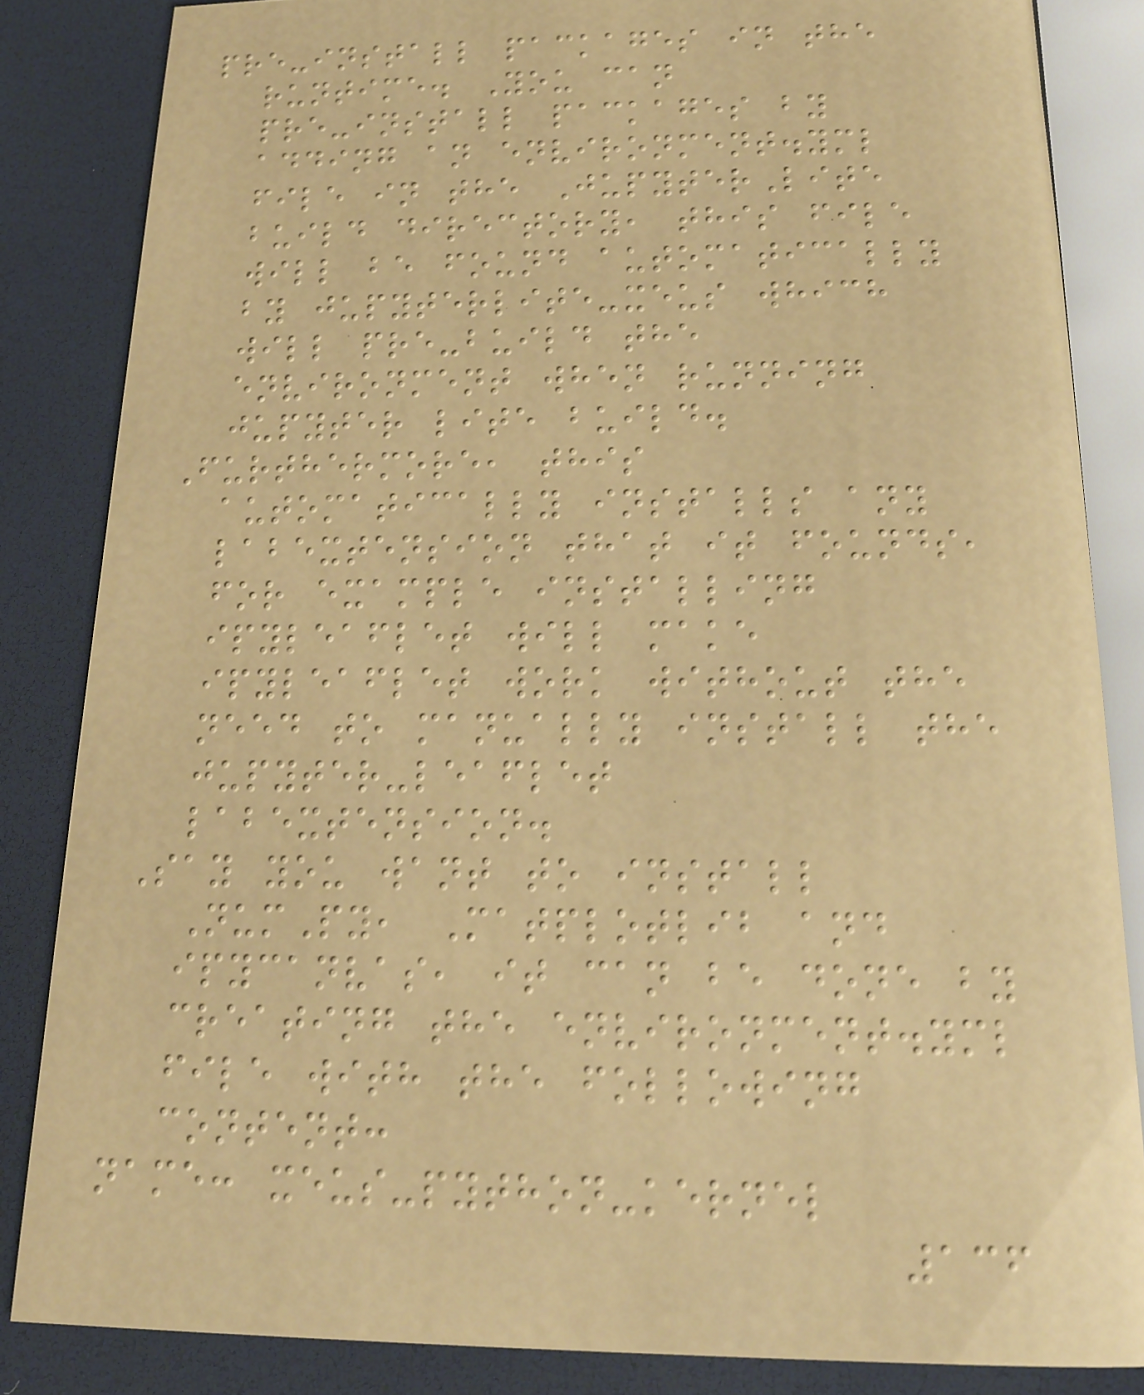pre-install packages in the
runtime. You can
pre-install packages by
adding an environment.yml
file in the JupyterLite
build directory, this file
will be found automatically
by jupyterlite-xeus which
will pre-build the
environment when running
jupyter lite build.
Furthermore, this
automatically installs any
labextension that it founds,
for example installing
ipyleaflet will make
ipyleaflet work without the
need to manually install the
jupyter-leaflet
labextension.
Say you want to install
NumPy, Matplotlib and
ipycanvas, it can be done by
creating the environment.yml
file with the following
content:
name: xeus-python-kernel
136
